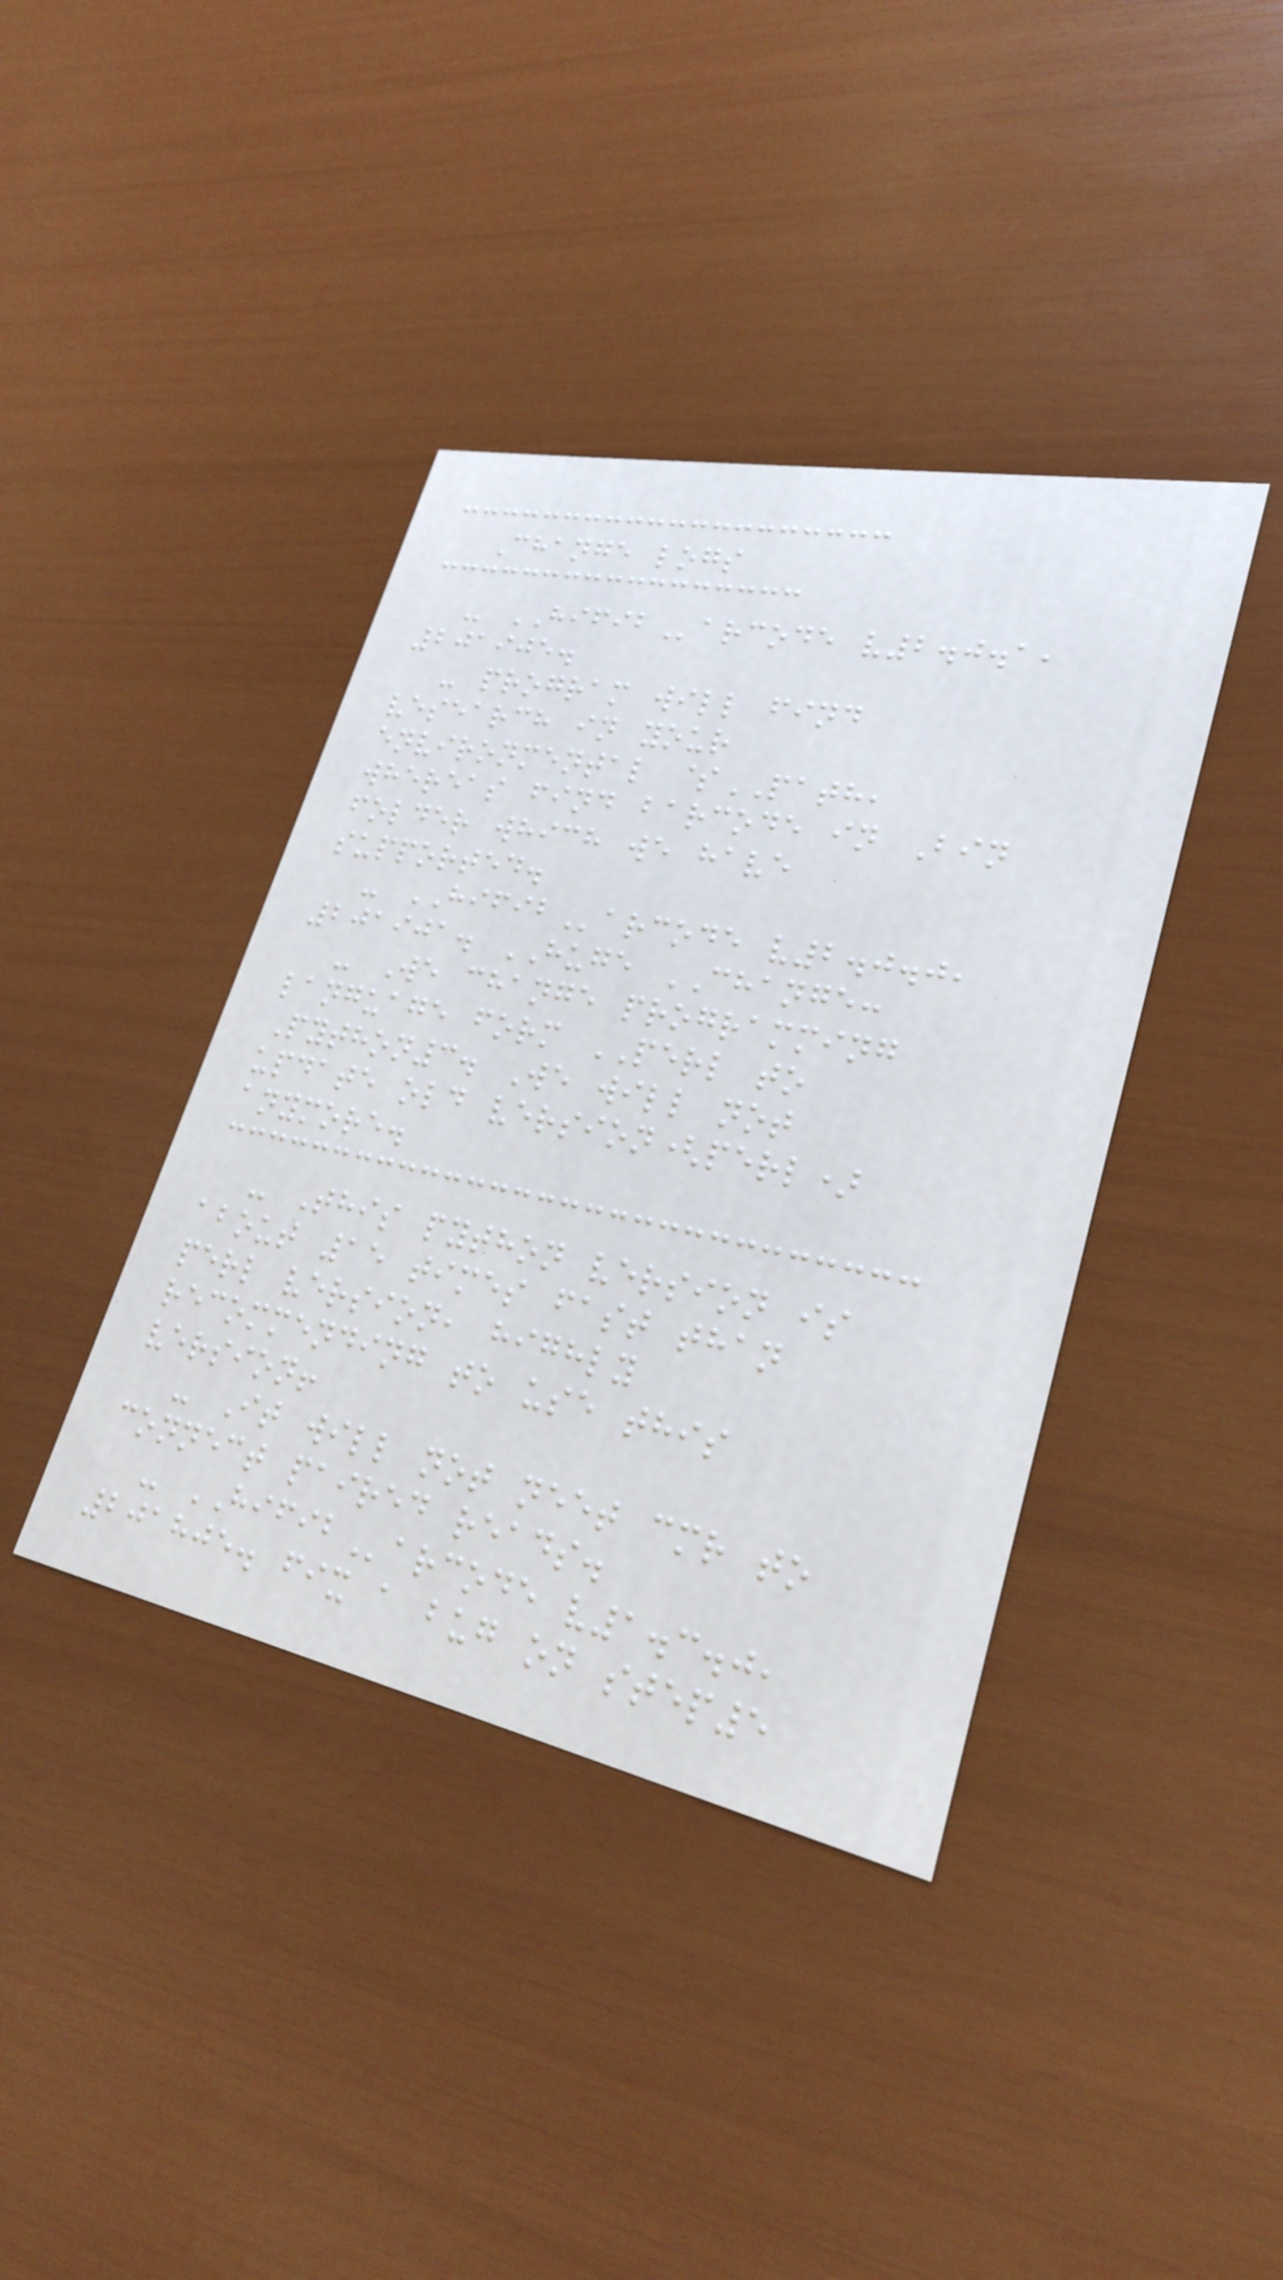Change logs
- HIFIBarcode v2.0.1,
201905.
- program will find
vesearch in your
environmental $PATH,
whereas find barcode in Bin
folder which we have
supported.
- HIFIBarcode v2.0.0,
201901. HUGE CHANGE:
- We change programming
language form PERL to
Python3. We will not
update old version(perl)
anymore.
- This python version is
about 15 times fast than
perl version, highly
recommending to use this
version!
- It will not neet cmr to
connect paired reads.
- HIFIBarcode v1.3.0,
201805. fix a bug on step5
